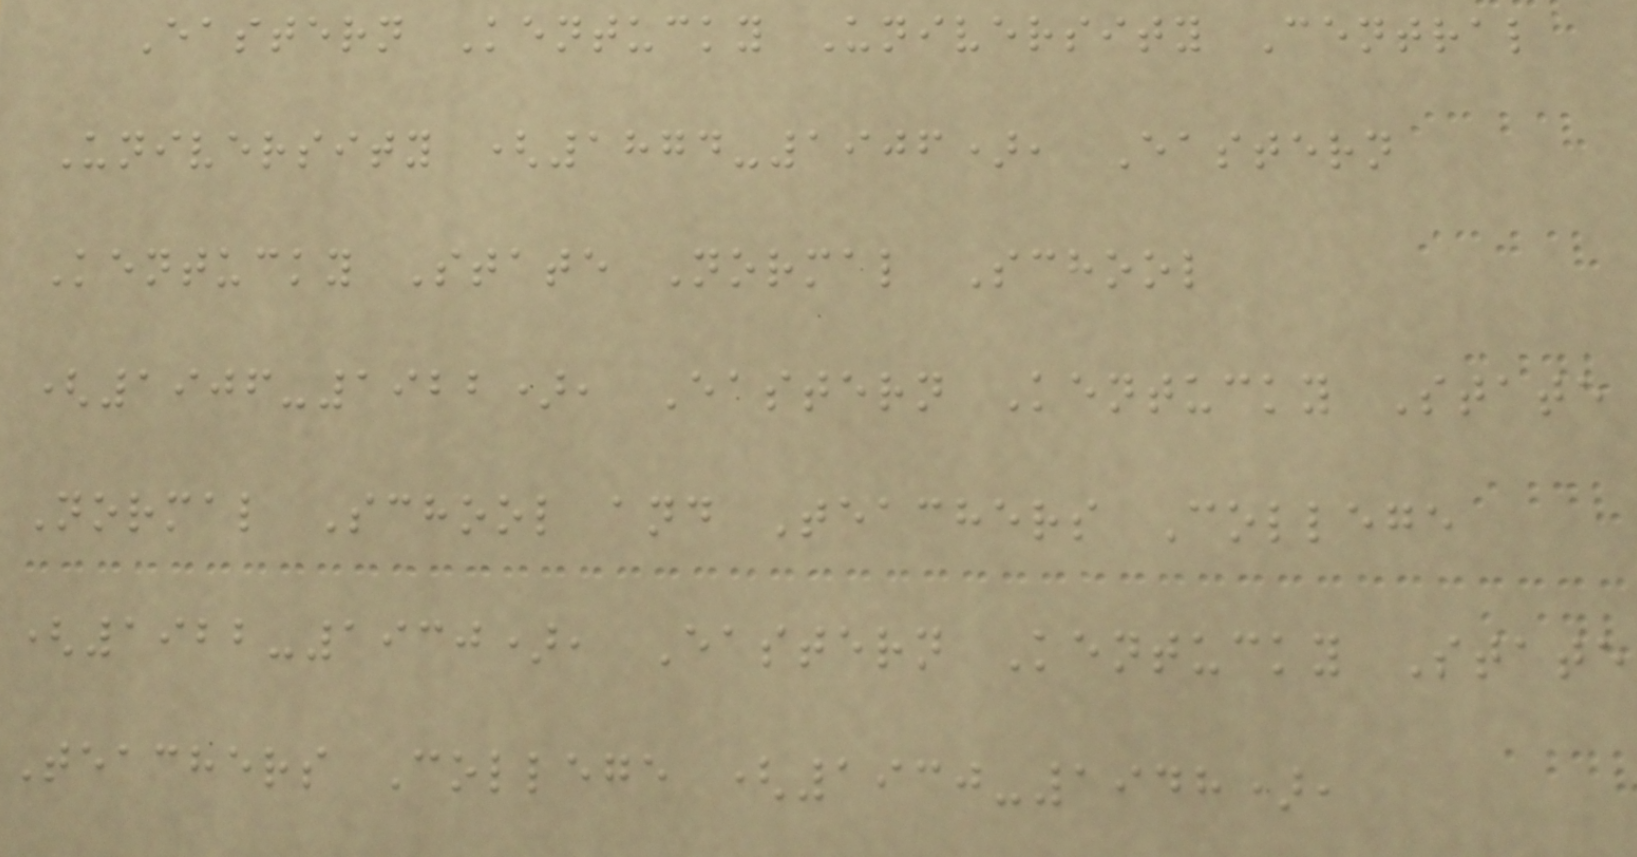Eastern Kentucky University Central
University (1874-1906), Eastern
Kentucky State Normal School
(1906-1922), Eastern Kentucky State
Normal School and Teachers College
(1922-1930), Eastern Kentucky State
Teachers College (1930-1948),
